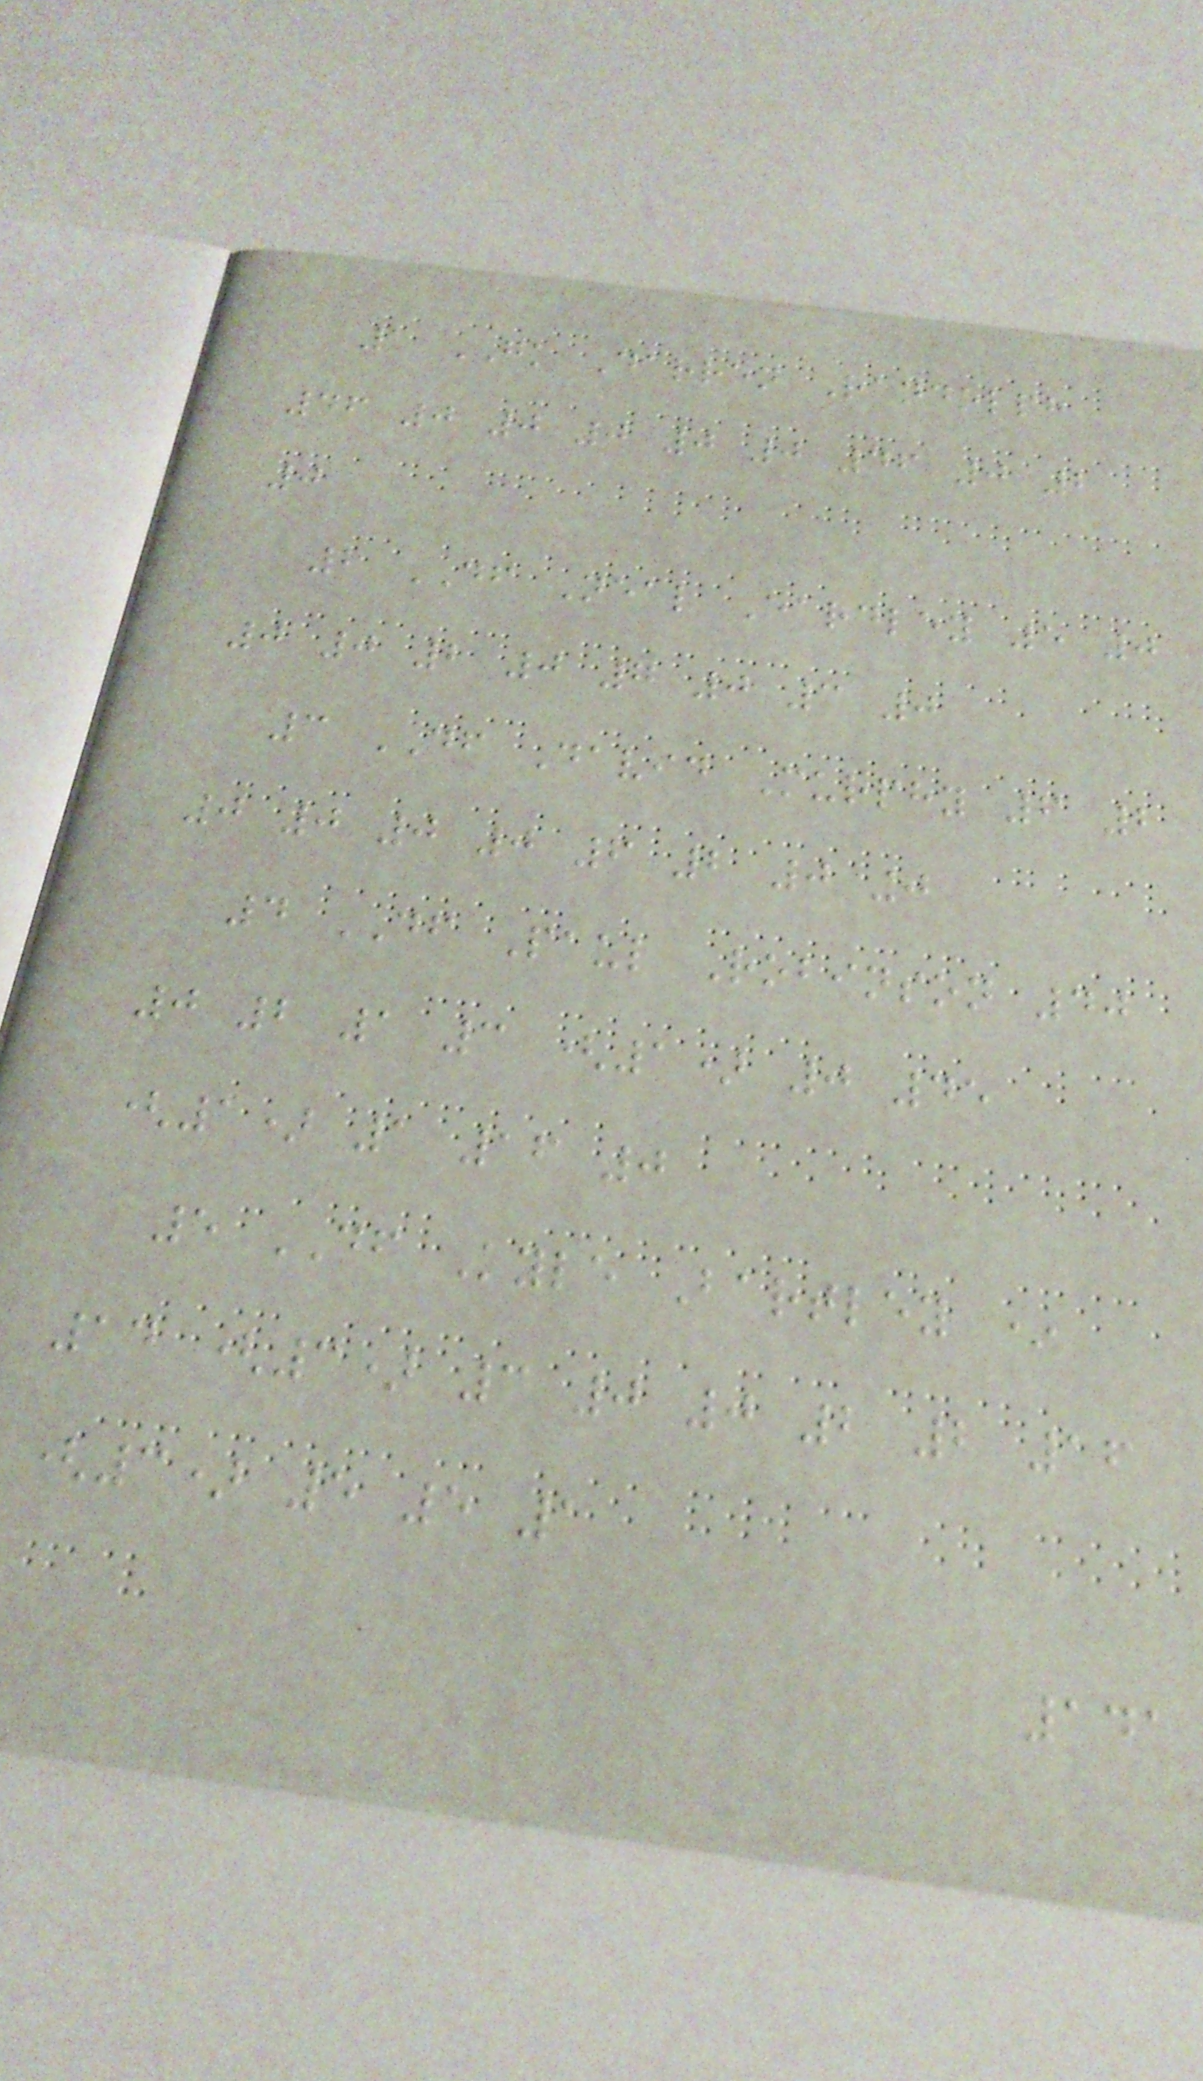1 GK Darren Randolph
46 0 0 0 0 0 46 0 2
0
2 DF Neal Eardley 5 0
0 0 2 0 7 0 3 0
3 DF David Murphy 6 2
0 0 0 0 6 2 0 0
4 DF Paul Robinson 40
0 2 1 3 (1) 0 45
(1) 1 16 0
5 DF Kyle Bartley *
14 (3) 3 0 0 2 2 16
(3) 5 5 1
141
